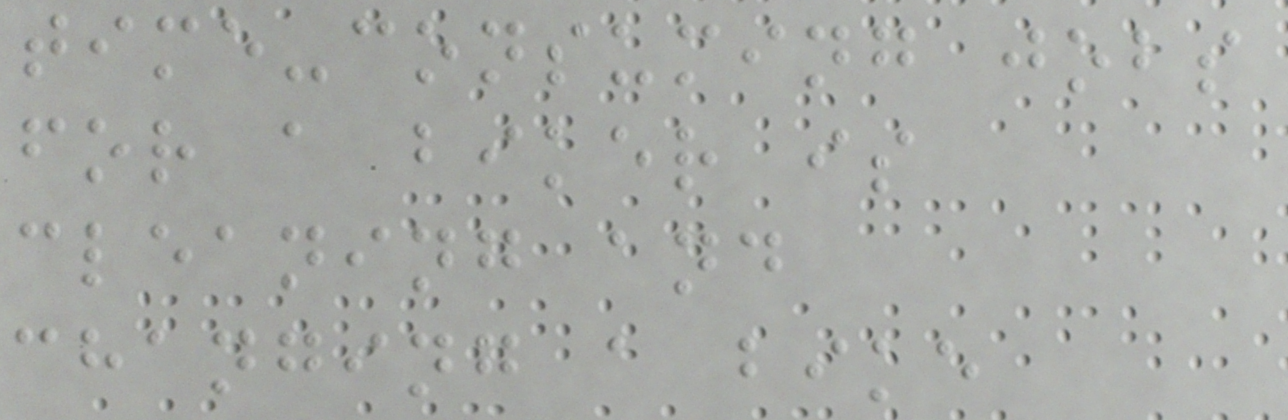time-consuming jobs
for a biker is
cleaning and
changing a bike
